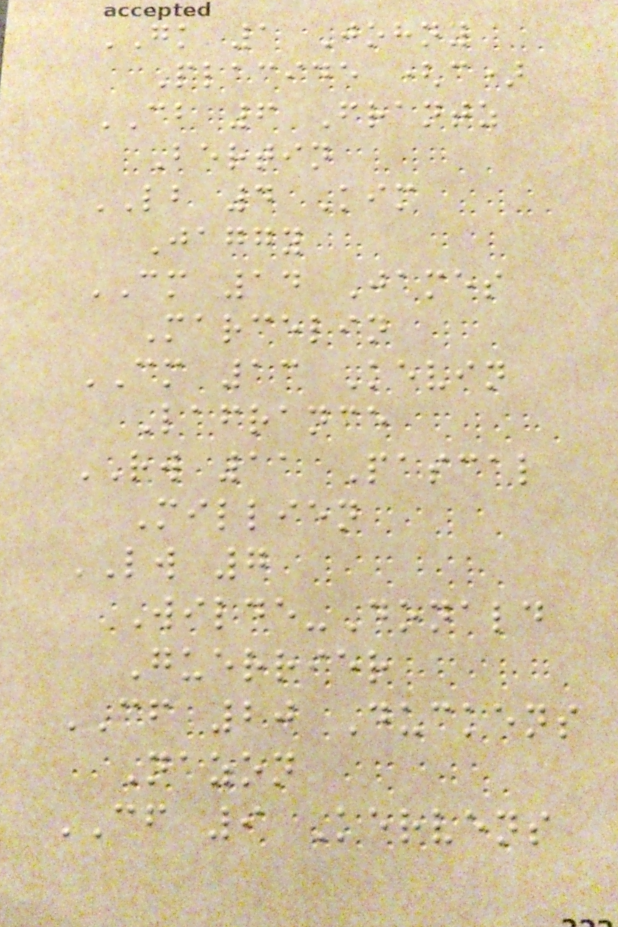GK 1 Johny
Placide (c)
CB 6 Frantz
Bertin
LB 4 Kim
Jaggy
CM 14 James
Marcelin
CM 13 Kevin
Lafrance
RW 11 Pascal
Millien
LW 7
Wilde-Donald
Guerrier
CF 20 Duckens
Nazon
CF 9 Kervens
